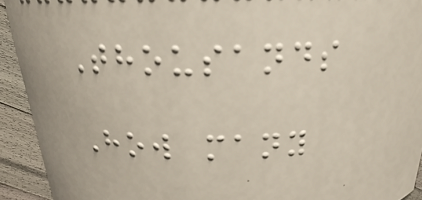Thousands
How many
